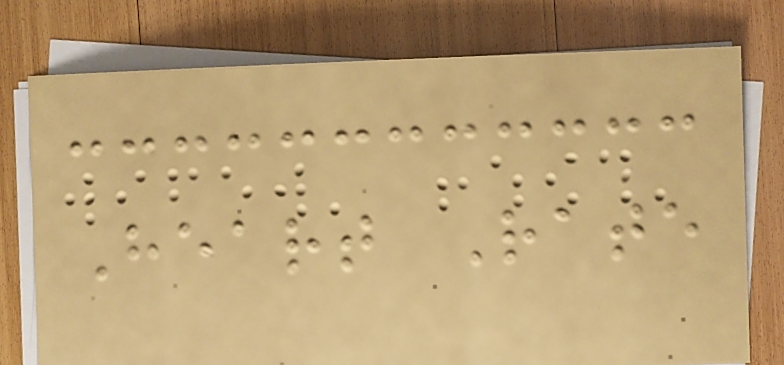Heart Rate
